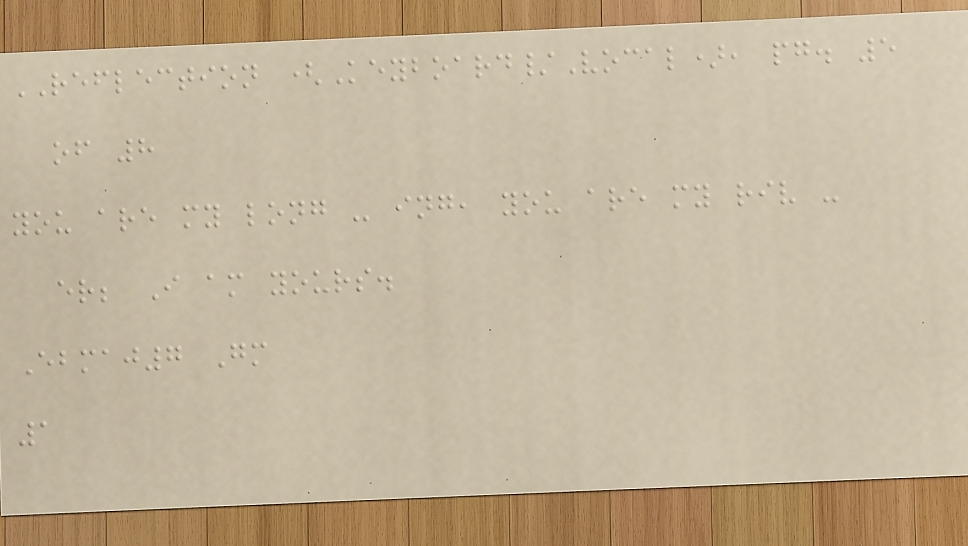REFLECTION (Keyboard/Vocal), pg. 5
of 8
you are my long - ing, you are my riv -
er; I am yours.
Ebmaj7 Gm
1
